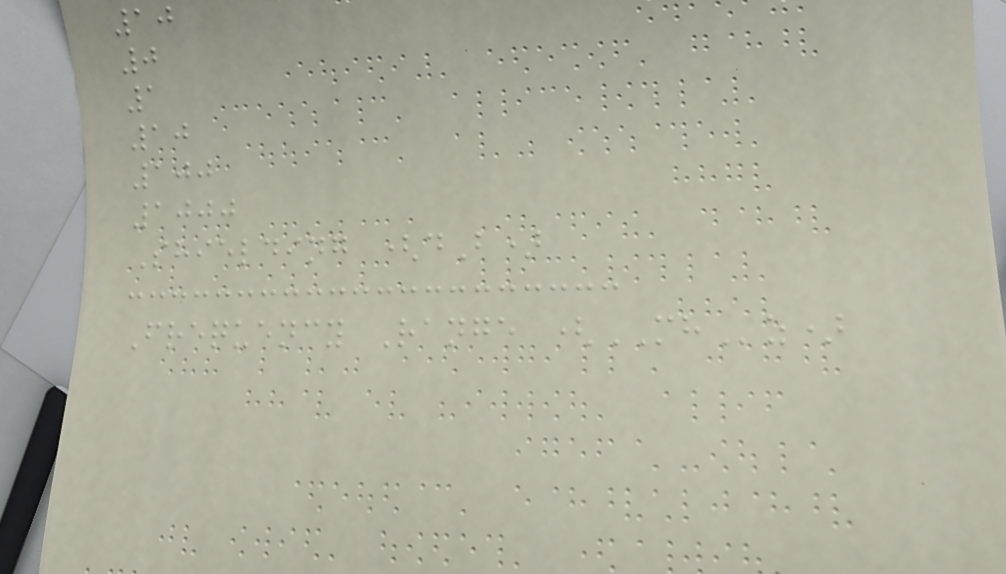10
0
1
10
100
1000
Shielding (dB)
Frequency Range (MHz)
